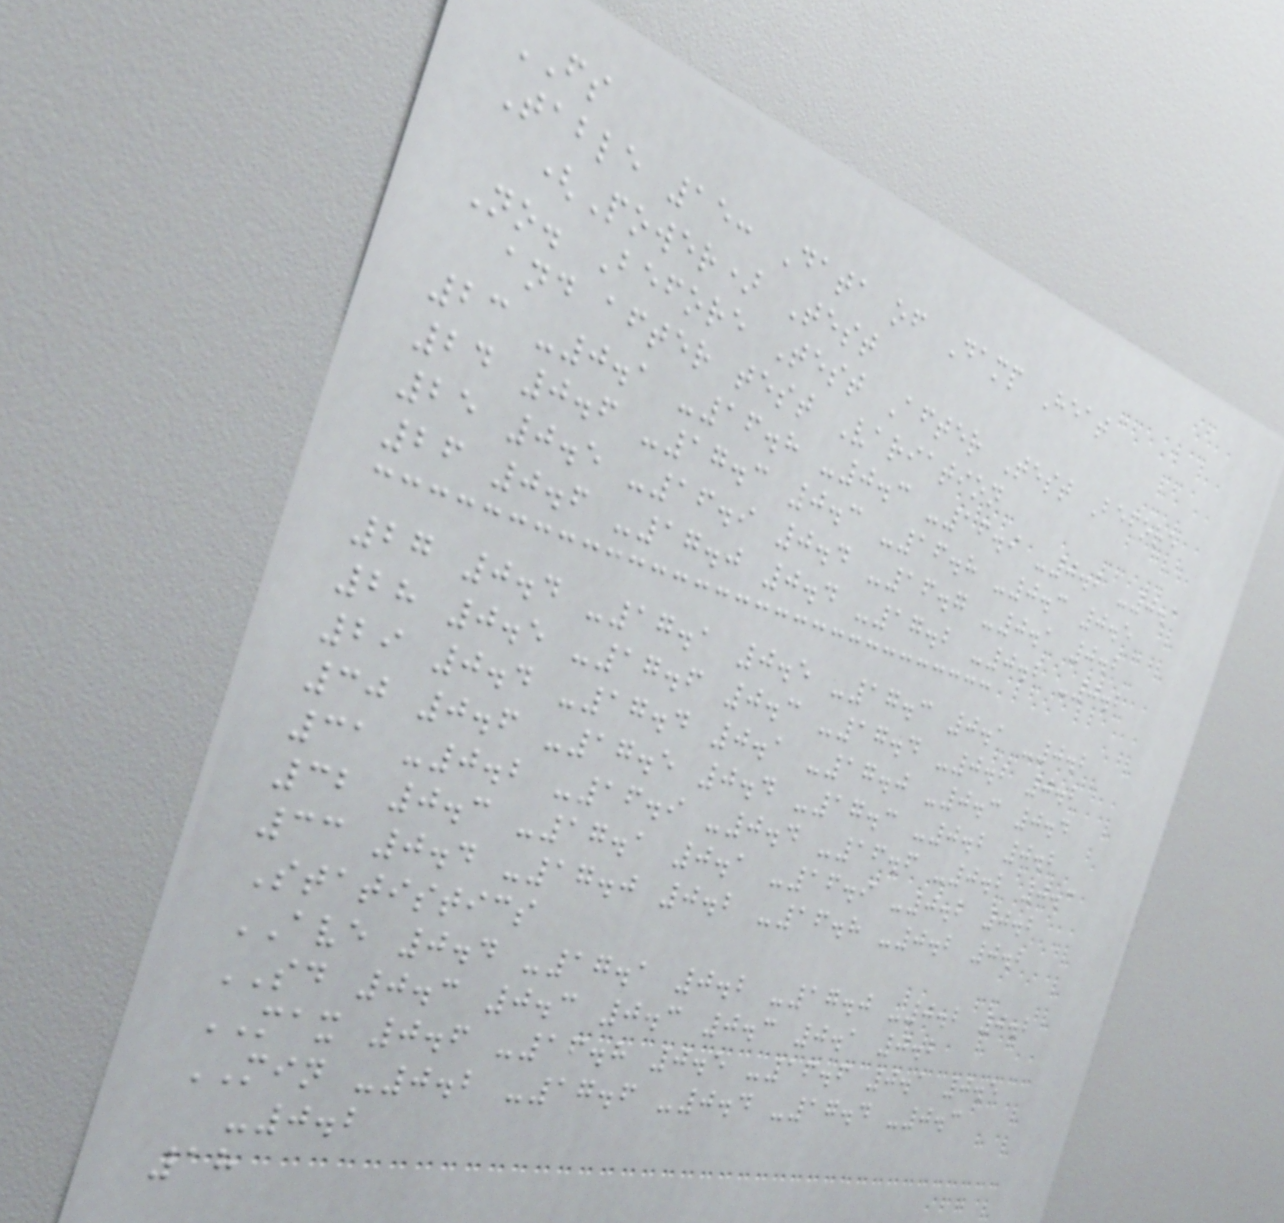FS
Table 15: Data of Damp Heat
(Power) Test
No. Before Test After Test Before
and after test Variation
23 -0.1 -16.8 -0.3 -16.9 -0.2 -0.1
24 0.6 -17.3 0.3 -16.8 -0.3 0.5
25 0.5 -16.9 0.4 -16.7 -0.1 0.2
26 0.6 -17.0 0.4 -17.2 -0.2 -0.2
27 0.4 -17.1 0.5 -17.3 0.1 -0.2
28 0.5 -17.6 0.3 -17.4 -0.2 0.2
29 0.4 -17.4 0.1 -17.0 -0.3 0.4
30 0.6 -17.5 0.4 -17.3 -0.2 0.2
31 -0.2 -16.9 -0.4 -16.6 -0.2 0.3
32 0.3 -17.1 0.1 -16.9 -0.2 0.2
33 0.4 -17.0 0.2 -16.8 -0.2 0.2
Statistics
AVE 0.4 -17.1 0.2 -17.0 -0.2 0.2
SD 0.3 0.3 0.3 0.3 0.1 0.2
MAX 0.6 -16.8 0.5 -16.6 0.1 0.5
MIN -0.2 -17.6 -0.4 -17.4 -0.3
-0.2
18
